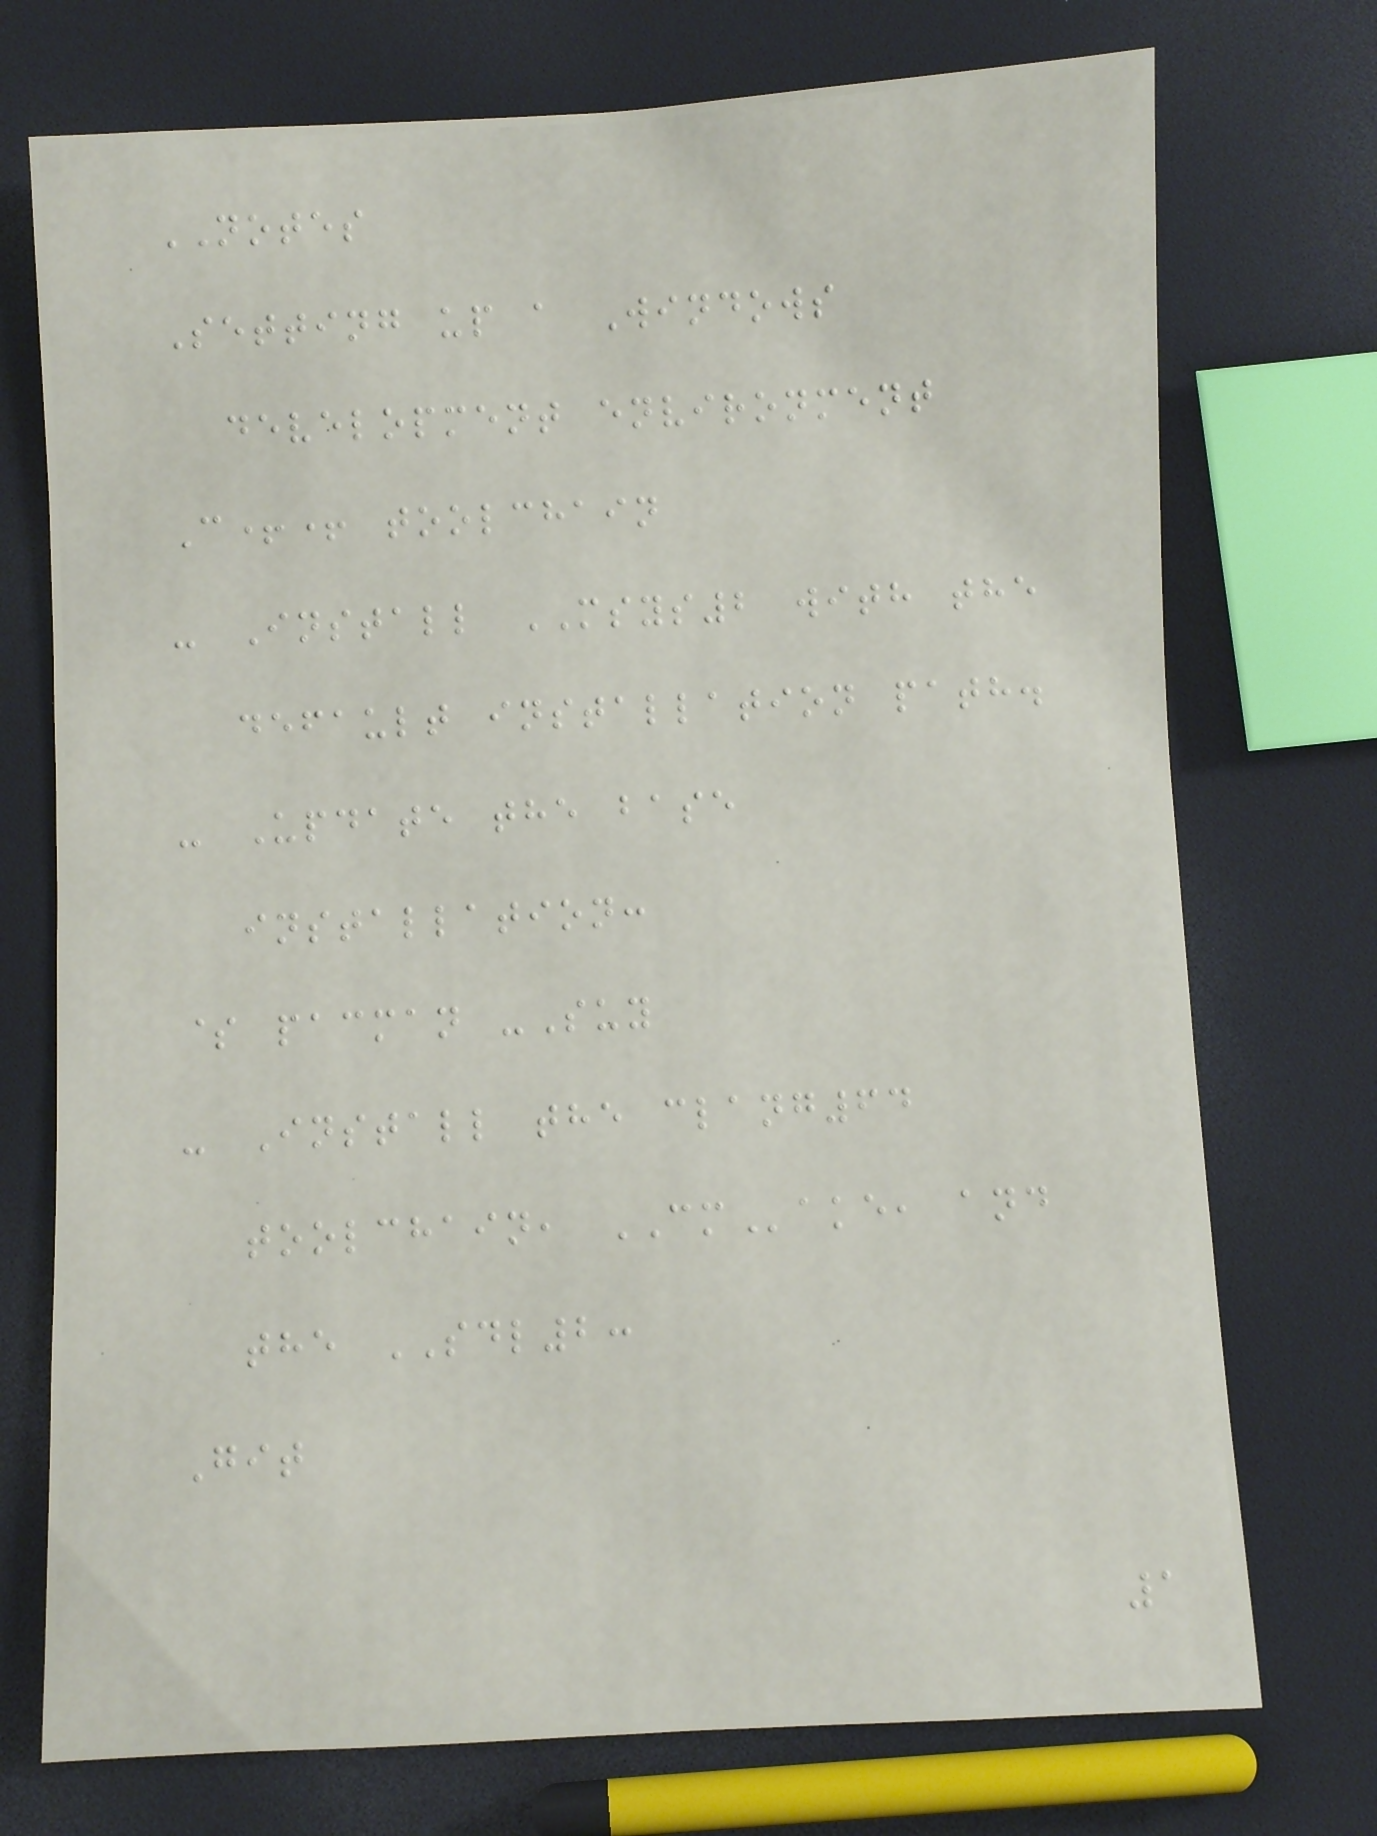NOTES
Setting up a Windows
development environment
C++ toolchain
- Install MSYS2 with the
default installation path.
- Update the base
installation:
$ pacman -Suy
- Install the clang64
toolchain, CMake, and
the SDL2:
Git
1
